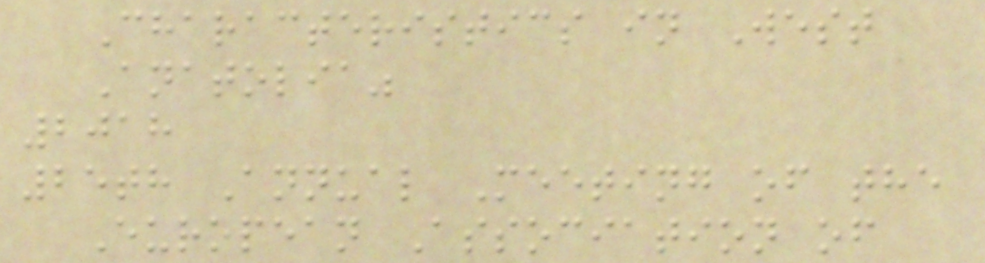Characteristics in West
Anatolia"
2018
25th Annual Meeting of the
European Association of
